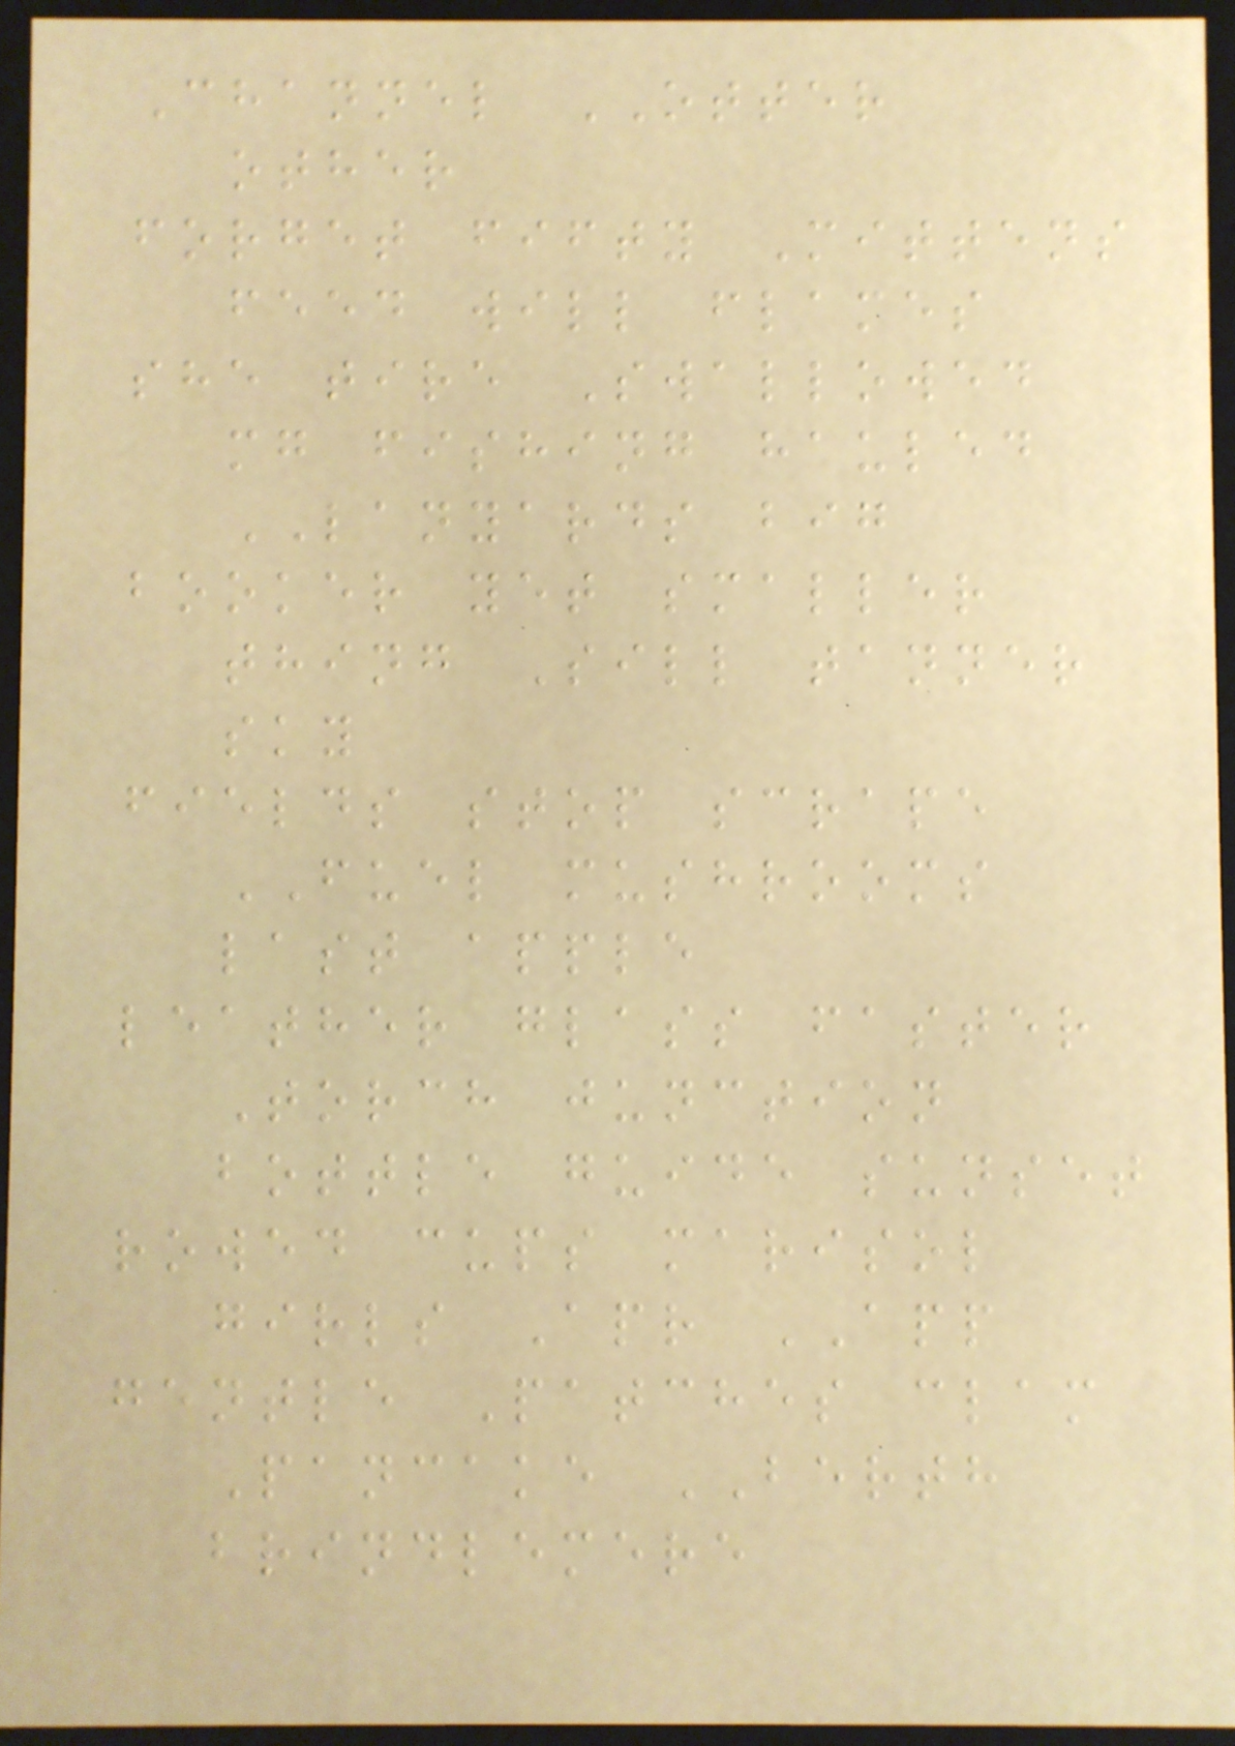Channel OTTER
other
forget fifty Mittens
feed will flames
she tire Swallowed
mg fishing hauled
LANYARDS big
booker yet smaller
thing Sill tanner
sky
fields stop scrape
FUEL mushrooms
last apple
leather glass faster
Torch junction
bottle guide sunset
rowed cups marisol
girls Apr APP
gentle Patches clam
Pancake BERTH
brindlemere
